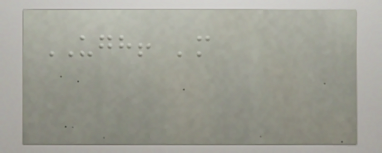UGH! 'm
